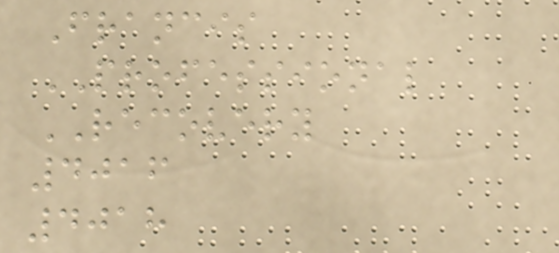Francis
PROFESSIONAL
RECOVERY
4016
4018
